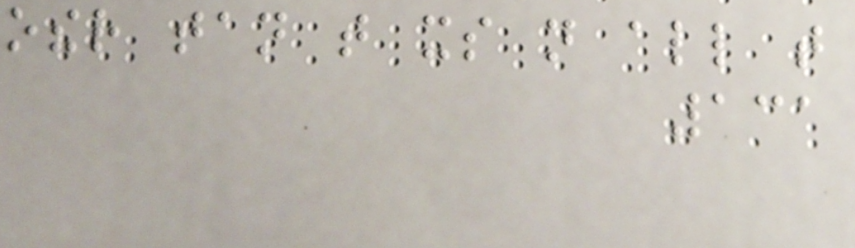other tan that its not all that
131
